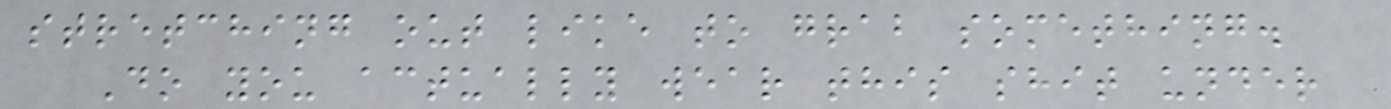stretching out like to grab something.
Do you actually wear this shit under
